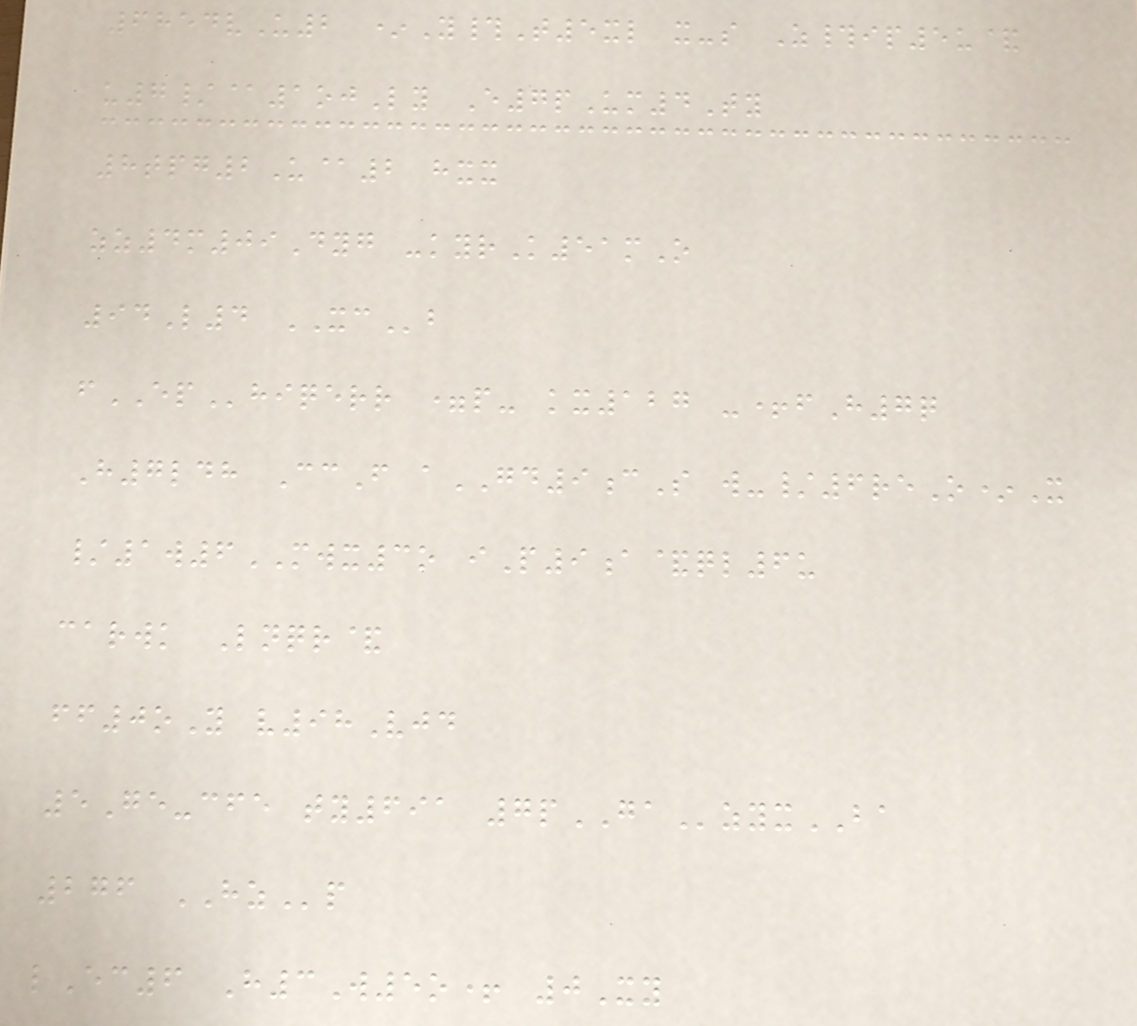6854vU2 *Y#T5xl x-s Z#ip5u&
u7/@1ojLy E7pUm4Ty
8tpg2U@2 hxx
zz4m09Dyg -kyrK51mO
94L4 XCb
fEPhiqerr =p- kx127 -+fH7q
H7ldh CcF aGD9cS w-/6reO*X
/1w6MWX3o iP9a&ql6u
carwk Lnqr&
ff0oY v98Vjd
5Ge-cfe ty691 7pGAzyxBA
276 HZp
lEc6 H3W5o+ 0Xy
